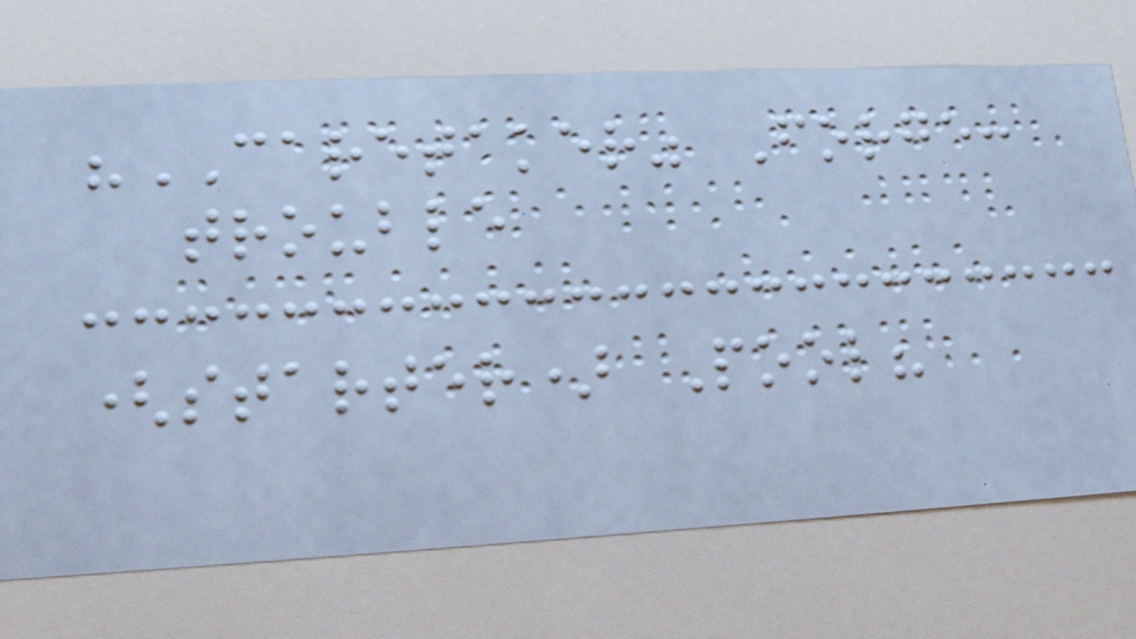"CARETAKER" Forge:
trouble
(starter) Pool?
